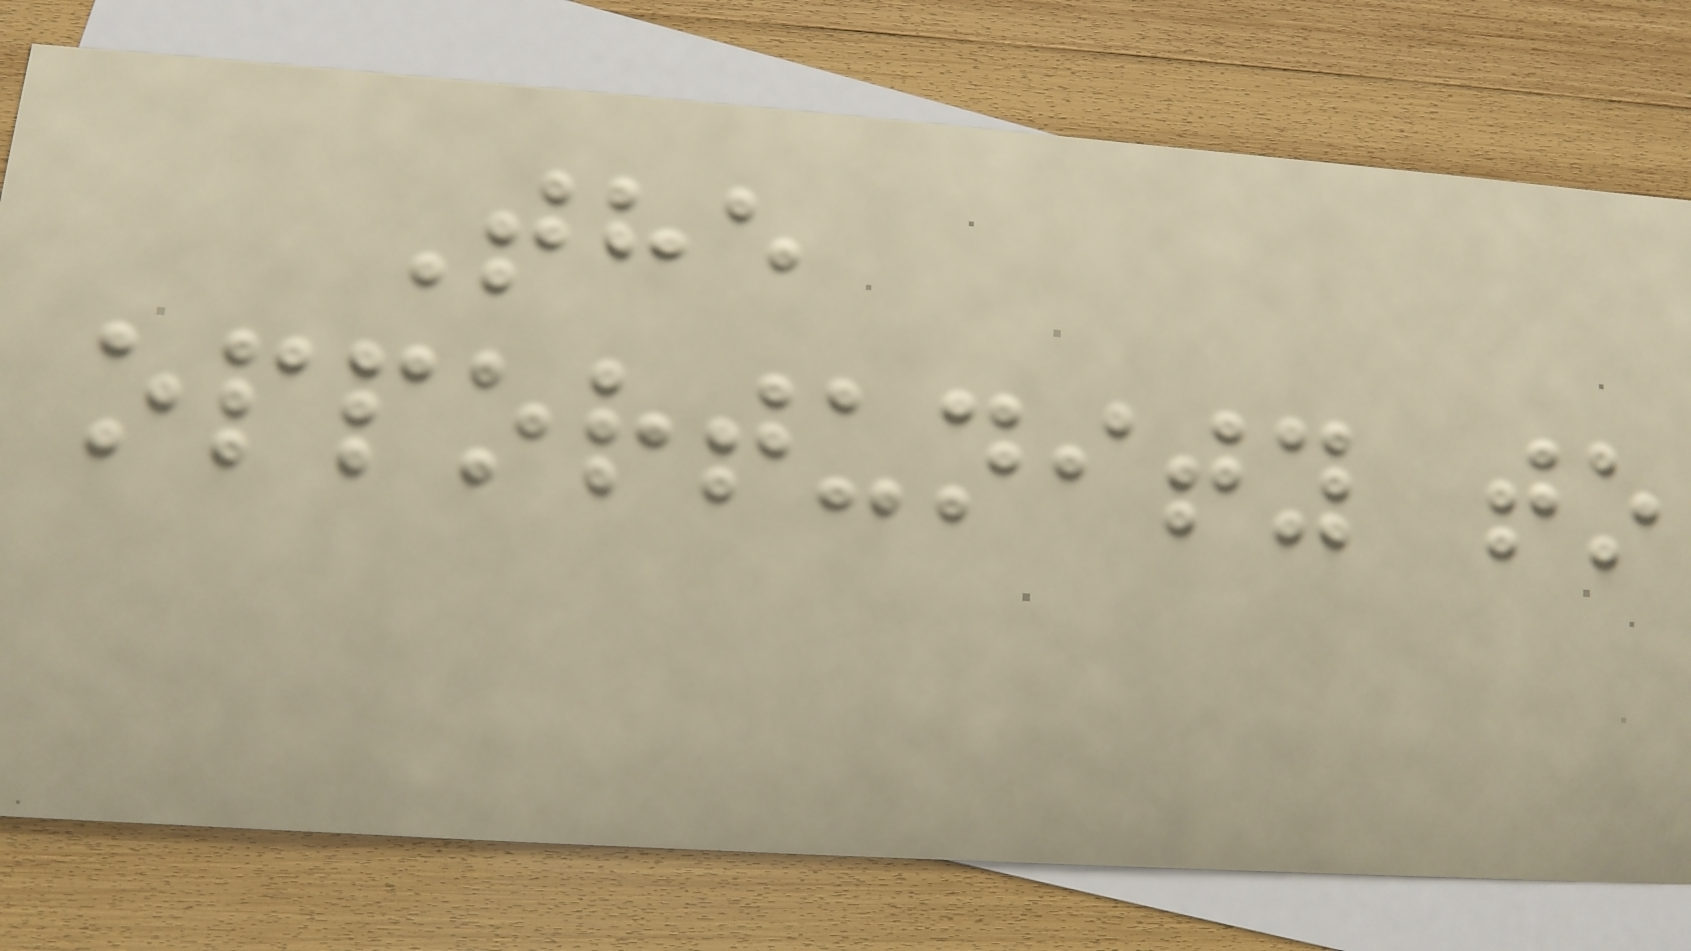The
opportunity to
